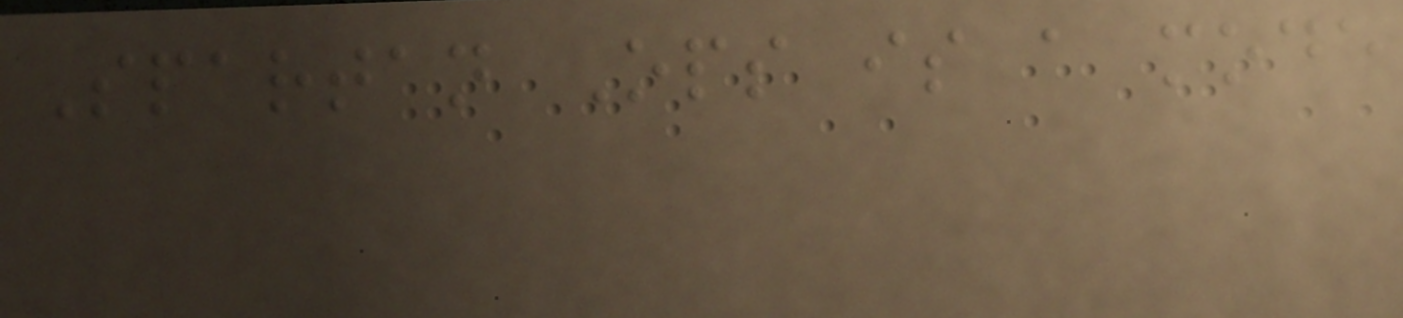Spartan Ops is a mode
